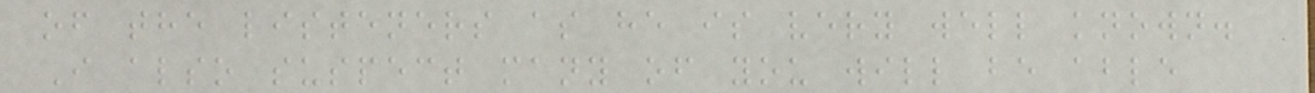of the listeners as he is very well known.
I also suspect many of you will be able
